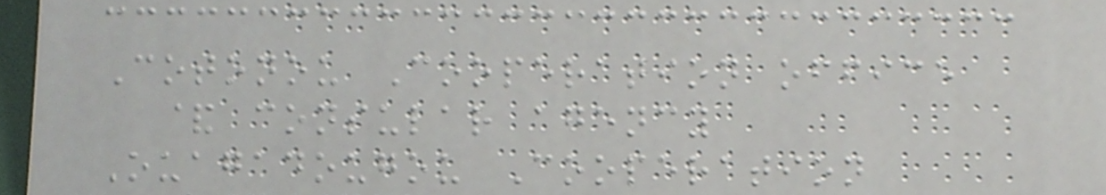Cotonou Cooperation office
& consular agency
Ouagadougou Cooperation
